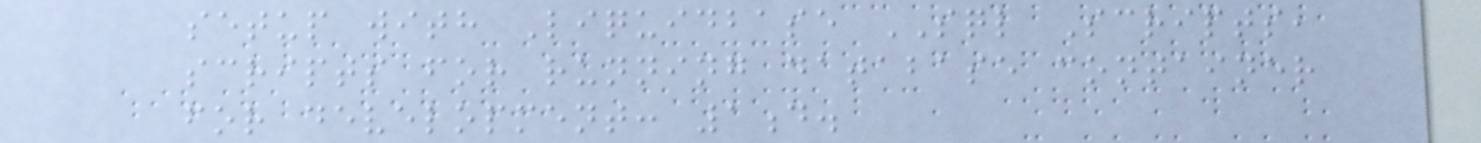setup with Liquidbase SQL Scripts,
scripts for running database container
for development: 1d.
